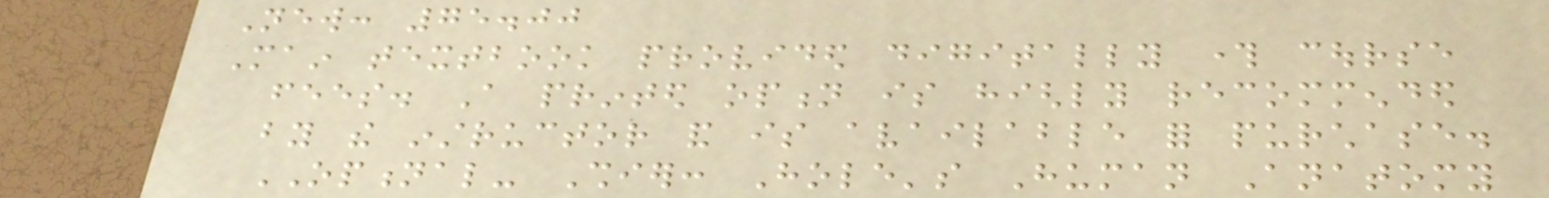New: 75.00
Main textbook provided digitally through course
fees. A printed option is highly recommended
by the instructor and is available for purchase.
OPTIONAL- Shier: Hole's Human Anatomy
